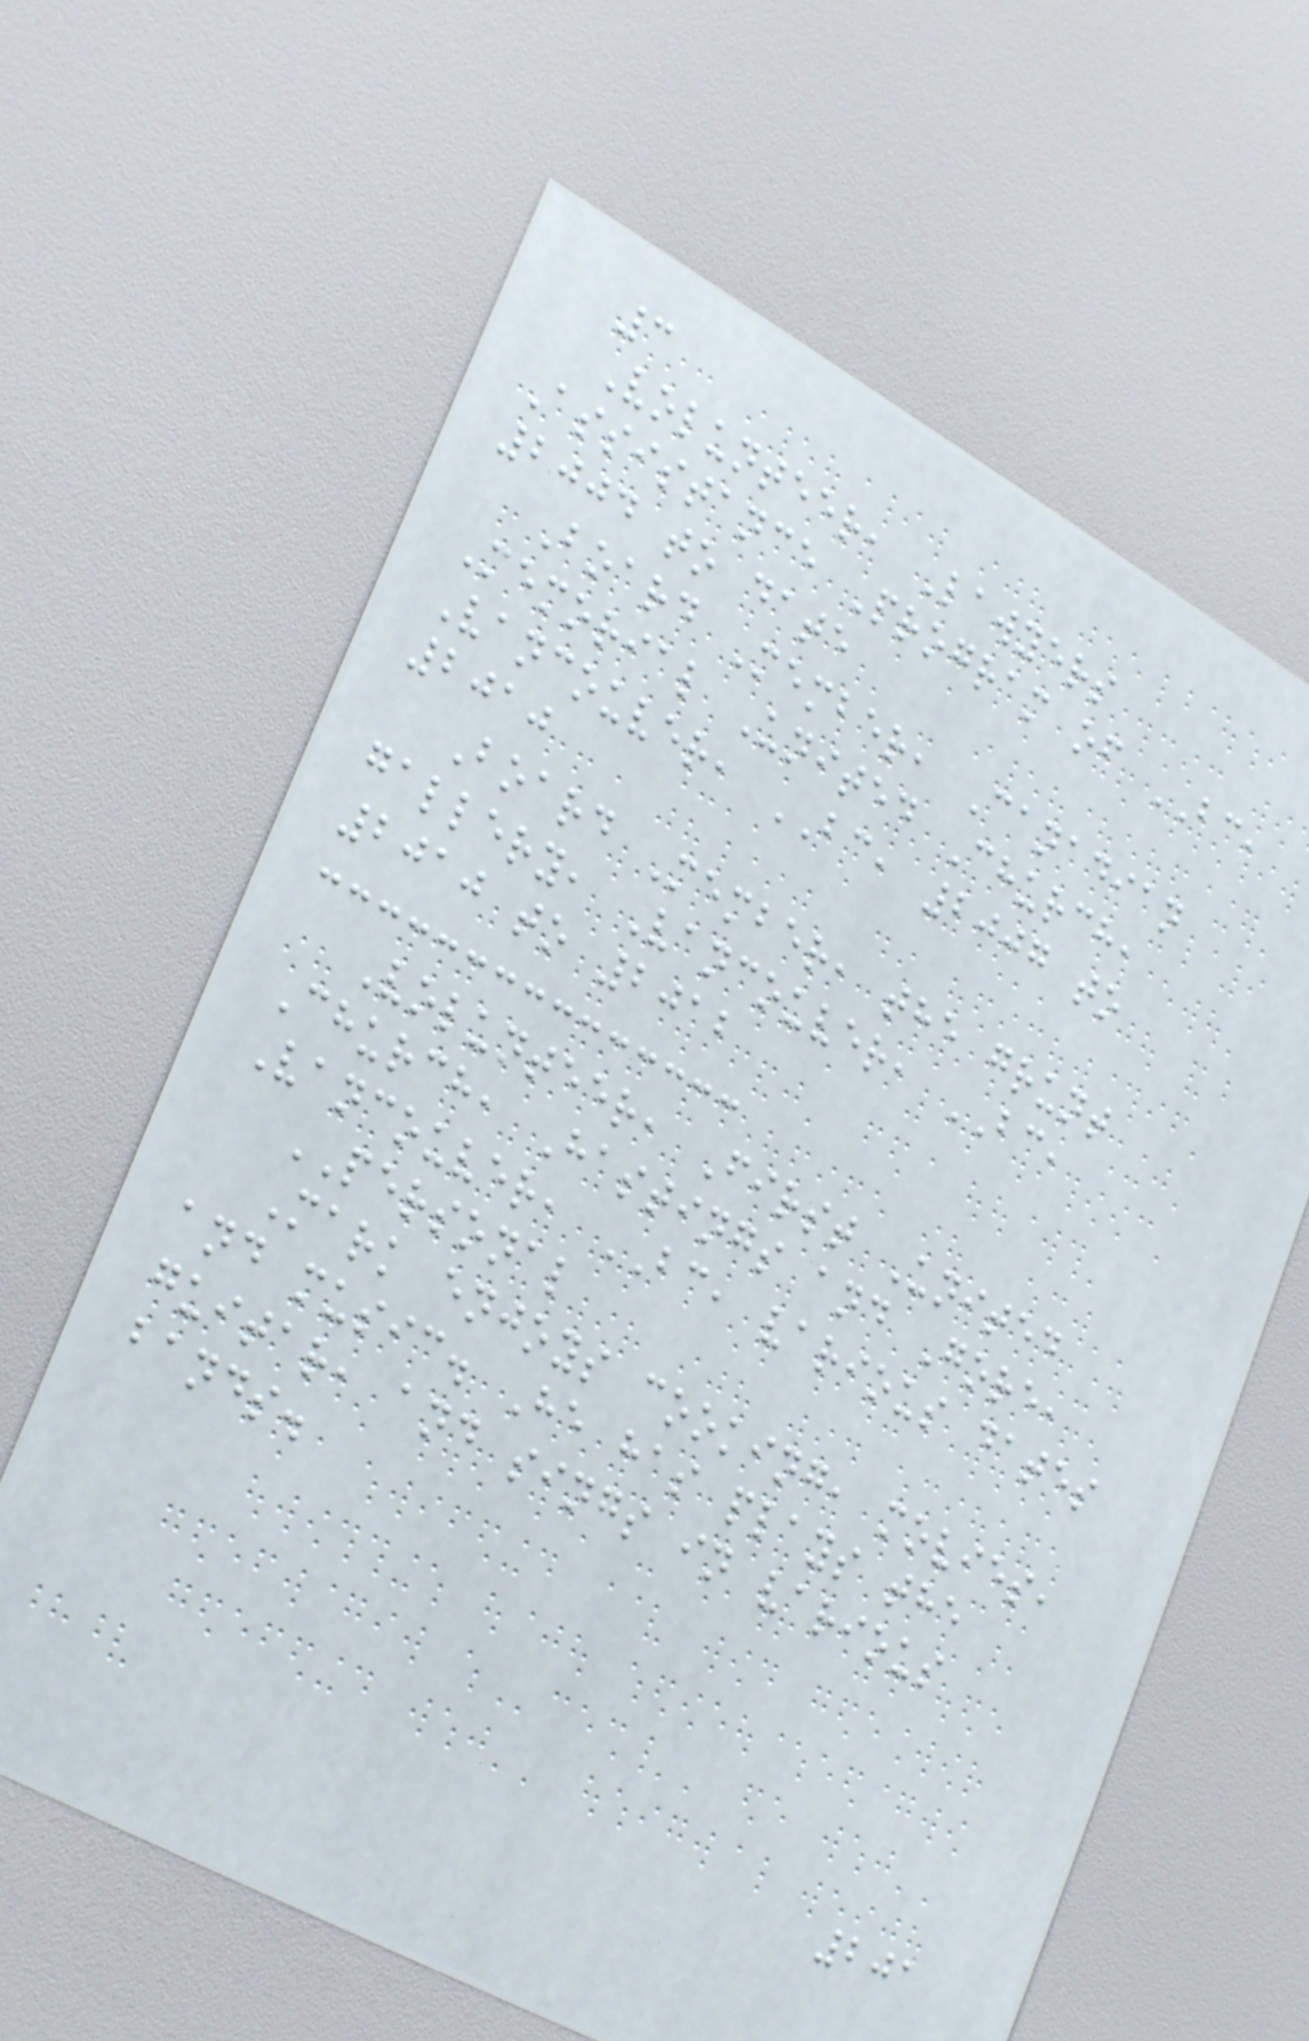3
Volunteer, Lawyers
Assistance Program of BC,
2004 to date
Board Member, Canadian
Memorial United Church,
Vancouver, BC, 2007 to
2010
Board Member, the grunt
gallery, Vancouver, BC,
2010 to 2012
Volunteer, First United
Church, Hastings and Gore,
Vancouver, BC, various dates
PERSONAL
Mark enjoys cooking, movies,
and music. He has plays the
guitar, and sings in various
bands.
201
